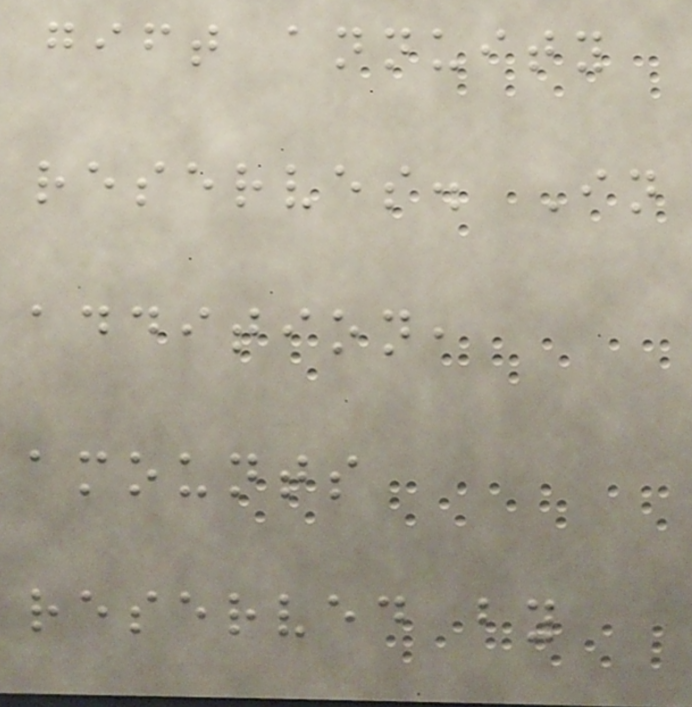gift annuity
reserves. In
addition,
amounts
reserved by
